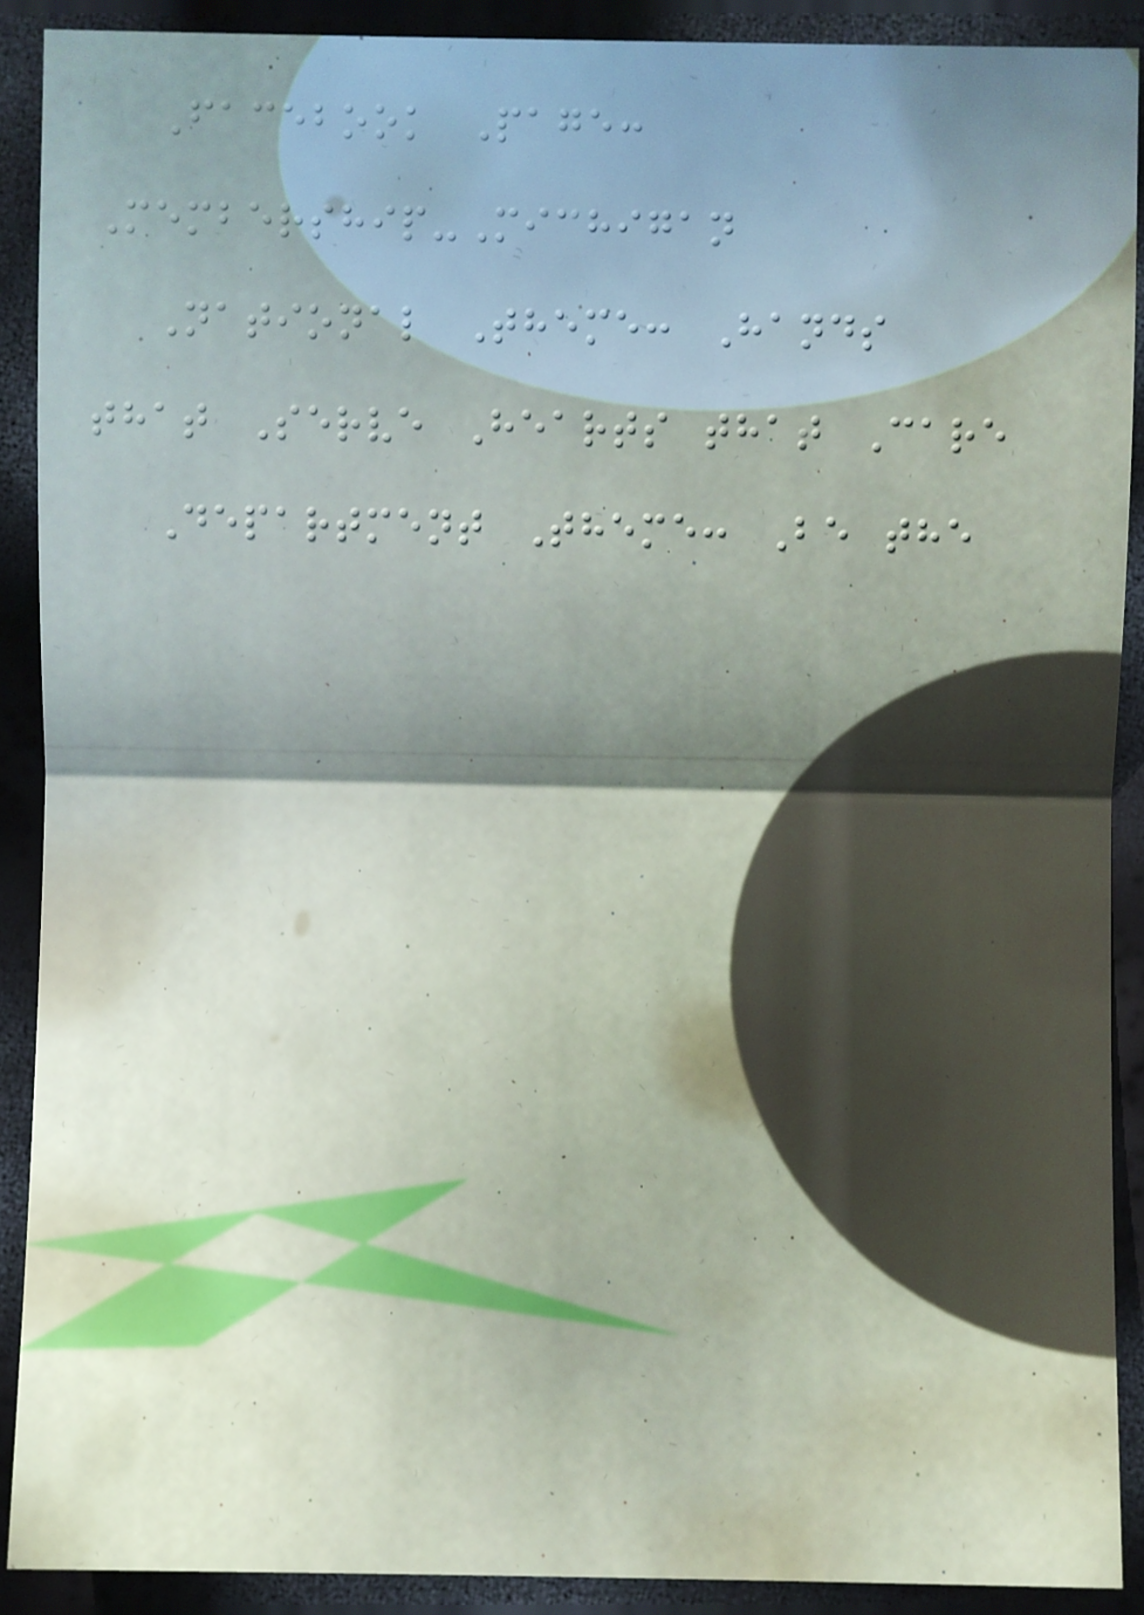Facebook Page:
Membership-Michigan
National Theme: Hands
that Serve Hearts that Care
Department Theme: Be the
